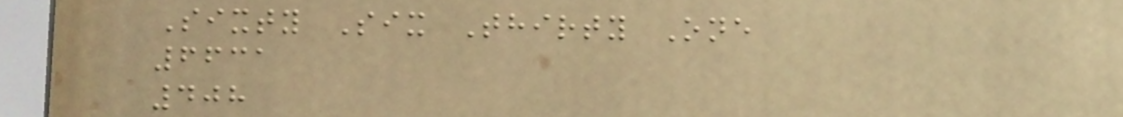Sixty Six Thirty One
6631
408
